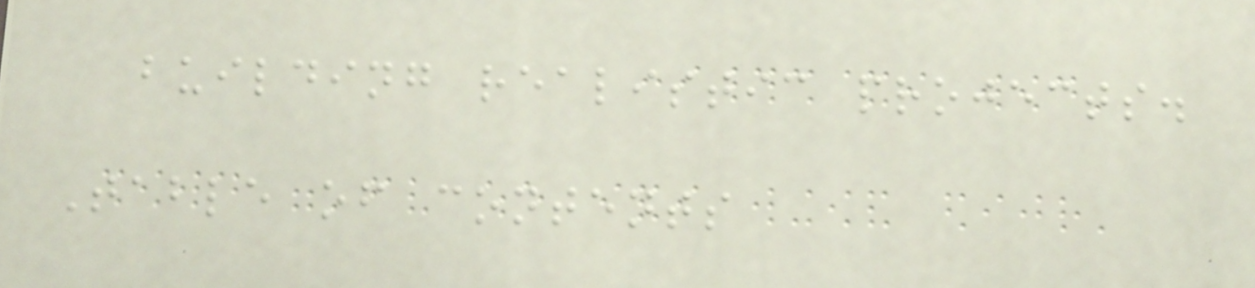building realistic projects.
Table of contents
